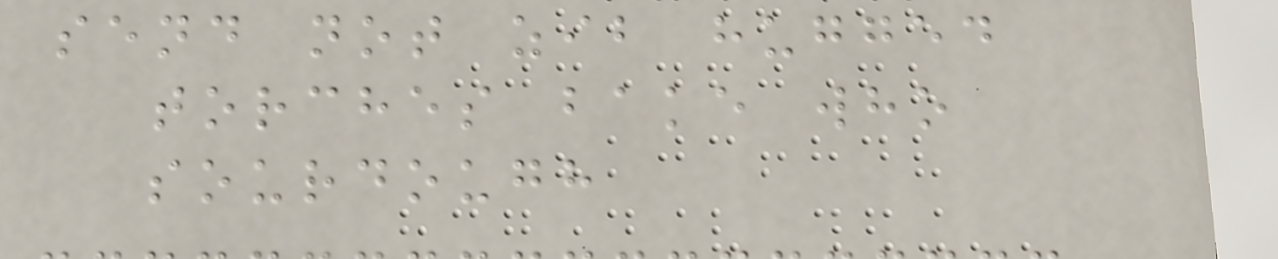send not zib hugged
torches bake who
sourdough
